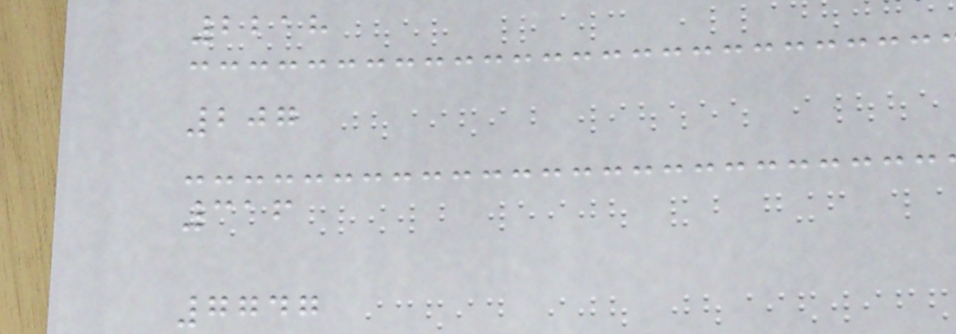2218
207
316
7747
